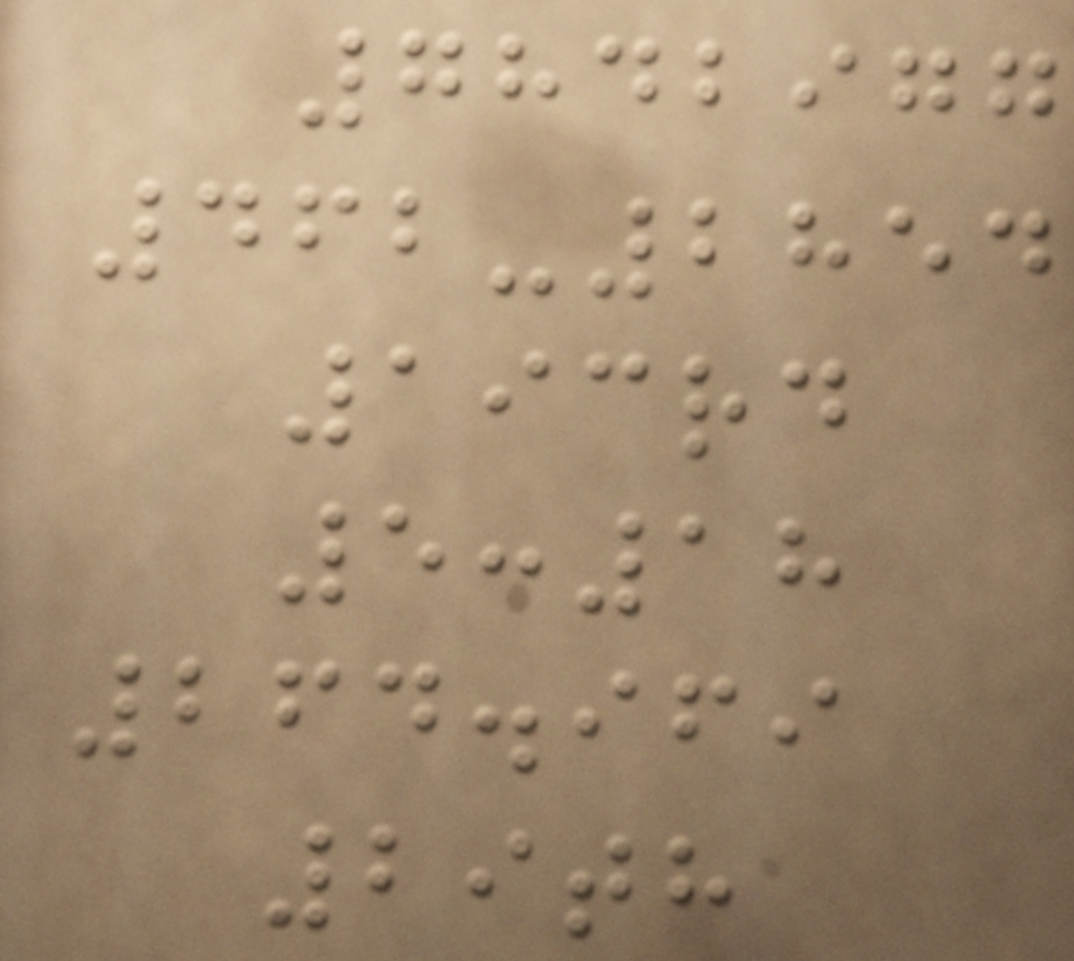7842977
462-2854
193rd
5:18
264.969
29th
